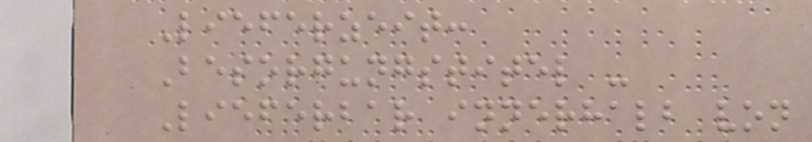Lieferzeit:
Besorgungstitel -
Lieferbar innerhalb von
